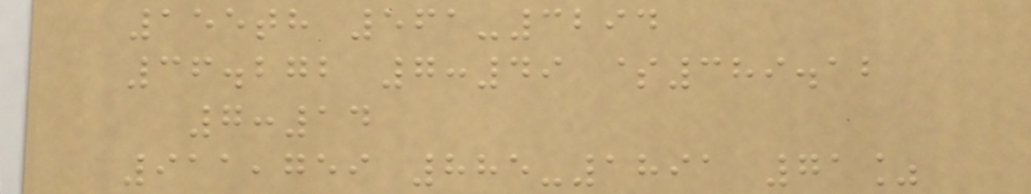155th 561-3294
36.272 7:49 $389.12
7:14
911,759 885-1891 71%
